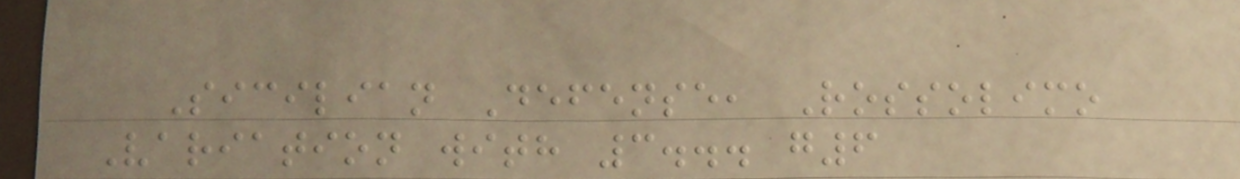Sicilian Defense, Rossolimo
Variation with 3... g6
